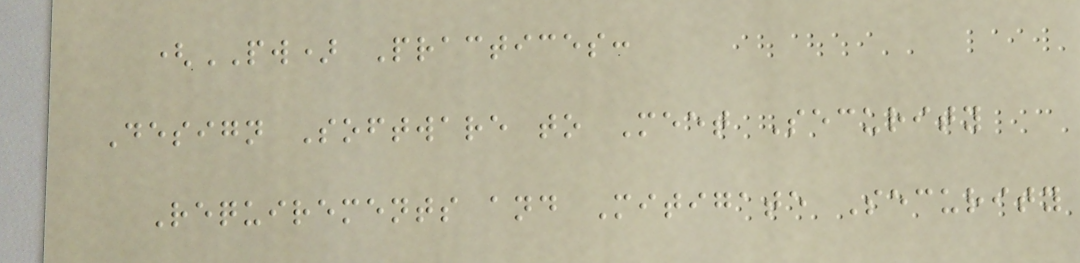(PW) Practices:
Design Software to Meet Security
Requirements and Mitigate Security
